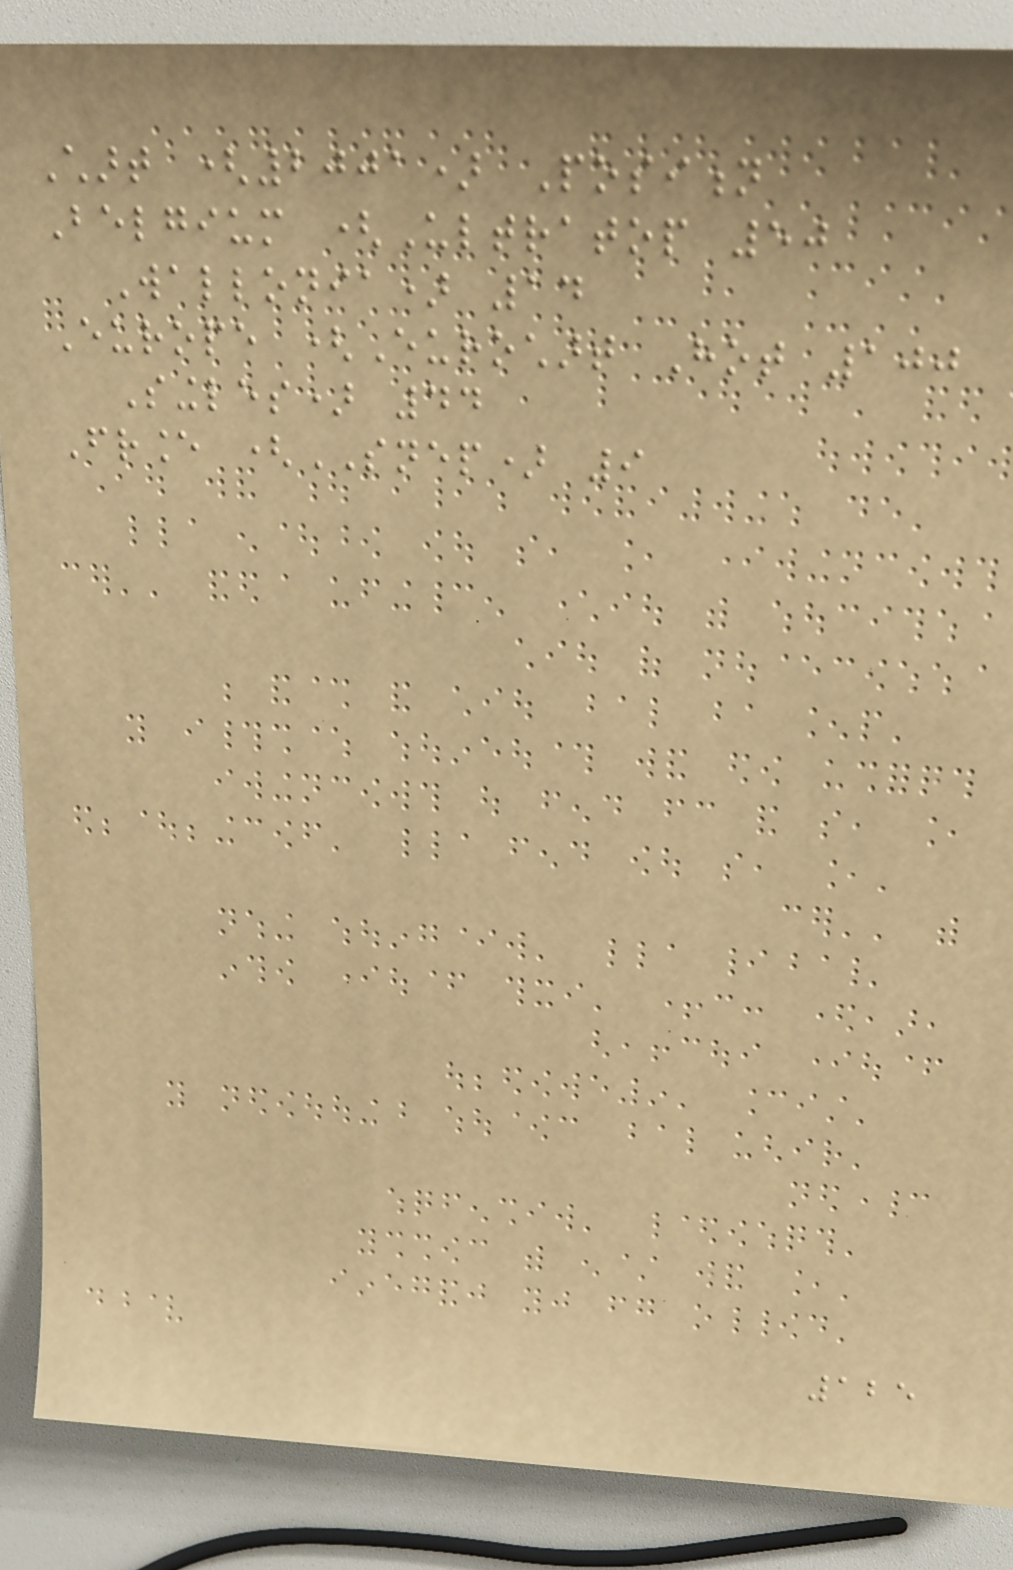Chart (2001) Position
Belgium (Ultratop 50
Wallonia) 14
Europe (Eurochart Hot 100
Singles) 44
France (SNEP) 9
125
